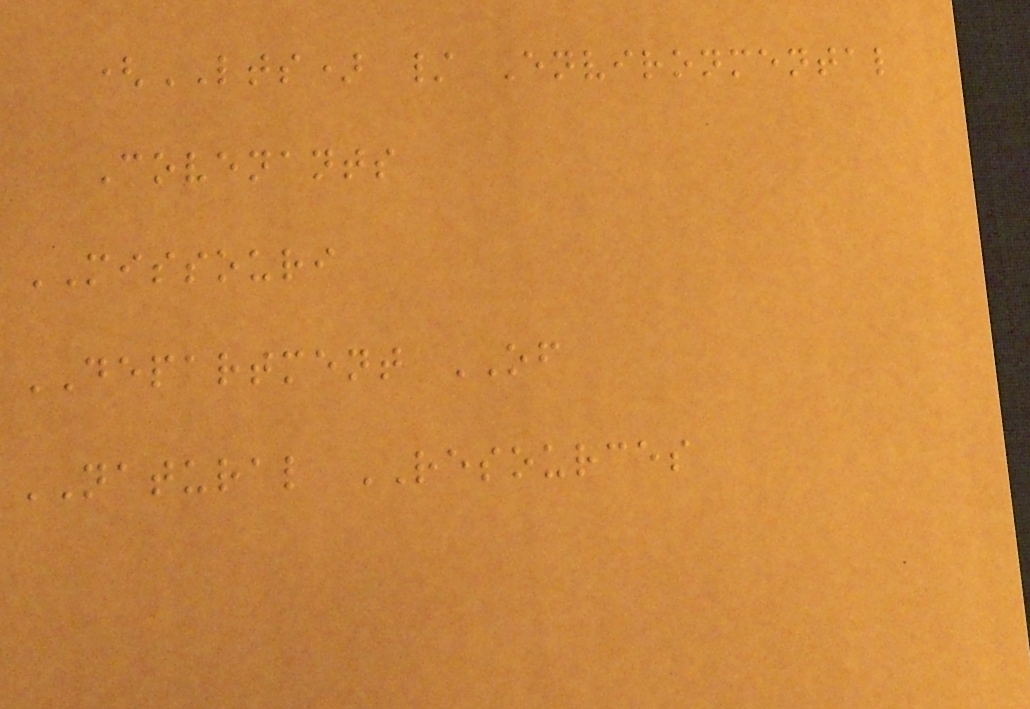(LTS) / Environmental
Covenants
MISSOURI
DEPARTMENT OF
NATURAL RESOURCES
